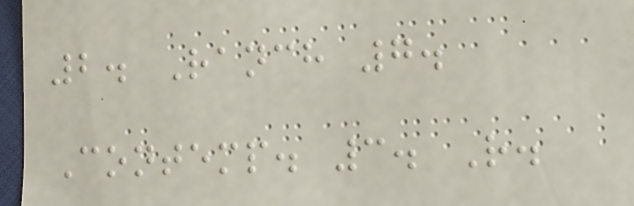2. Ranch 7.
Contemp. 3. R.
